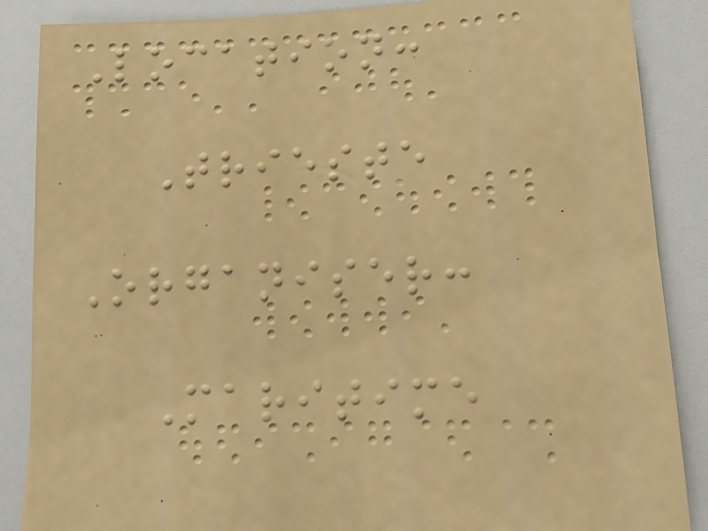Location:
Trieste
Organiser:
Maritime
